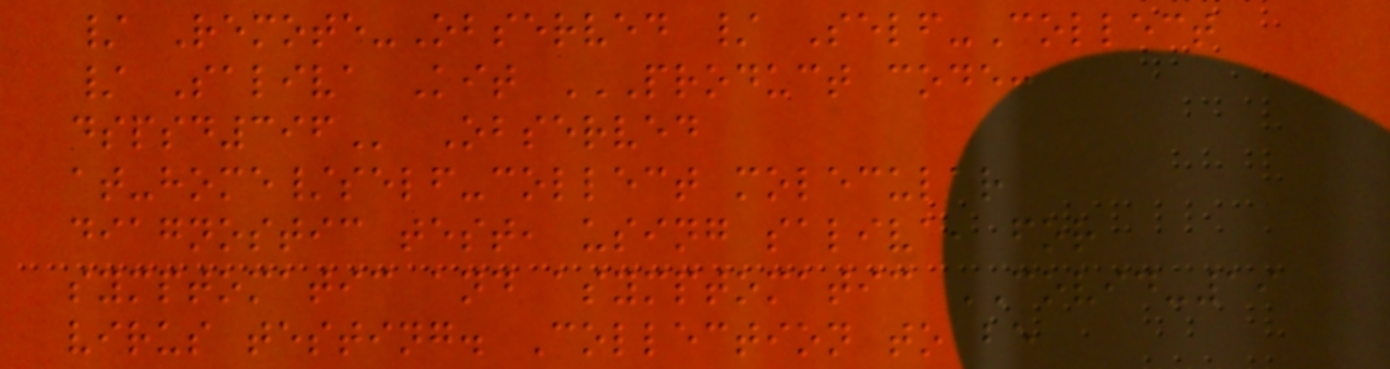/ Remote-Observed / Self-Collect
/ Saliva Kit PRODUCT CODE:
DSPSD396 Observed
at-home/self-collect molecular
diagnostic test, using saliva, for
symptomatic and asymptomatic COVID-19
virus testing. Collection to be
